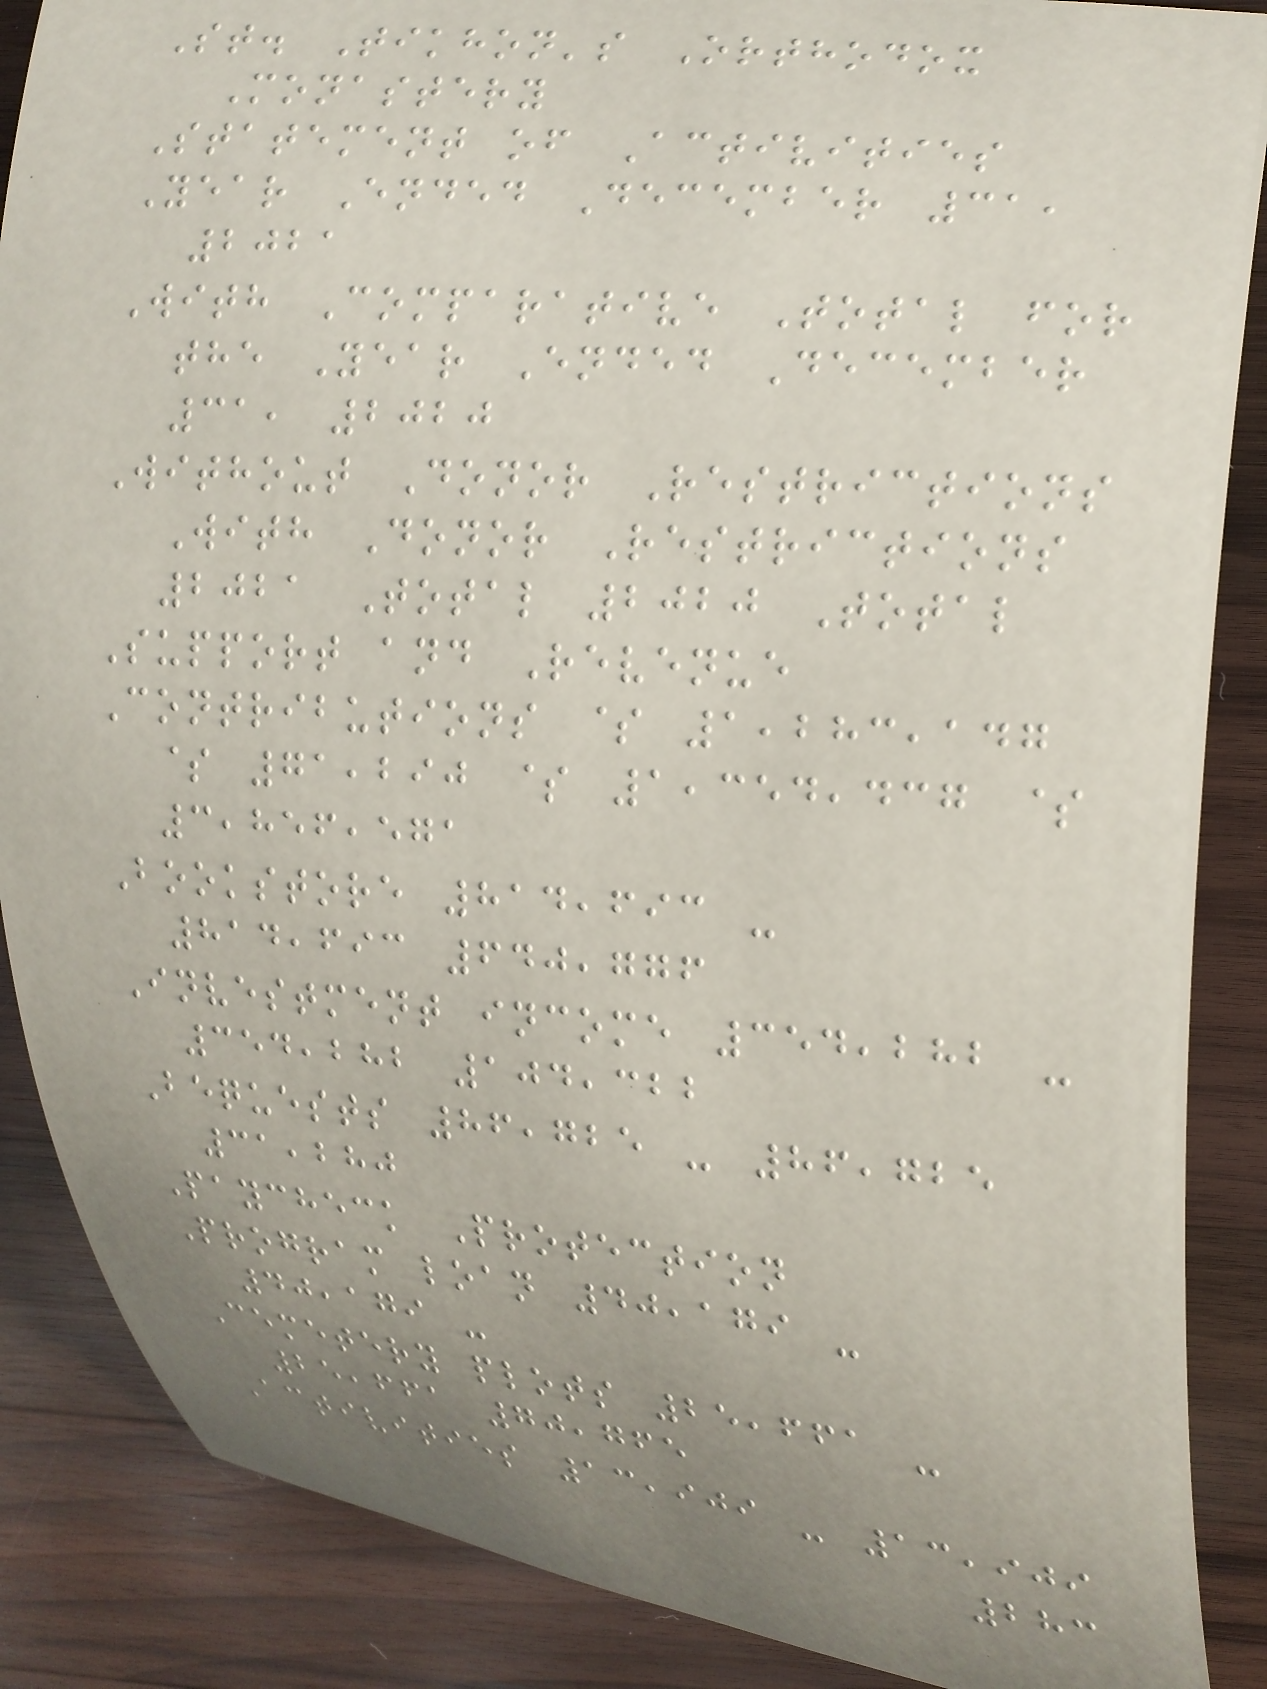St. Tikhon's Orthodox
Monastery
Statement of Activities
Year Ended December 31,
2021
With Comparative Total for
the Year Ended December
31, 2020
Without Donor Restrictions
With Donor Restrictions
2021 Total 2020 Total
Support and Revenue
Contributions $ 1,283,147
$ 71,290 $ 1,354,437 $
3,856,571
Bookstore 814,693 -
814,693 640,776
Investment income 354,282 -
354,282 104,322
Bequests 86,725 - 86,725
31,280
Paycheck Protection
Program loan 40,179 -
40,179 -
Cemetery plots 25,661 -
25,661 70,765
Activities 13,909 - 13,909
283
